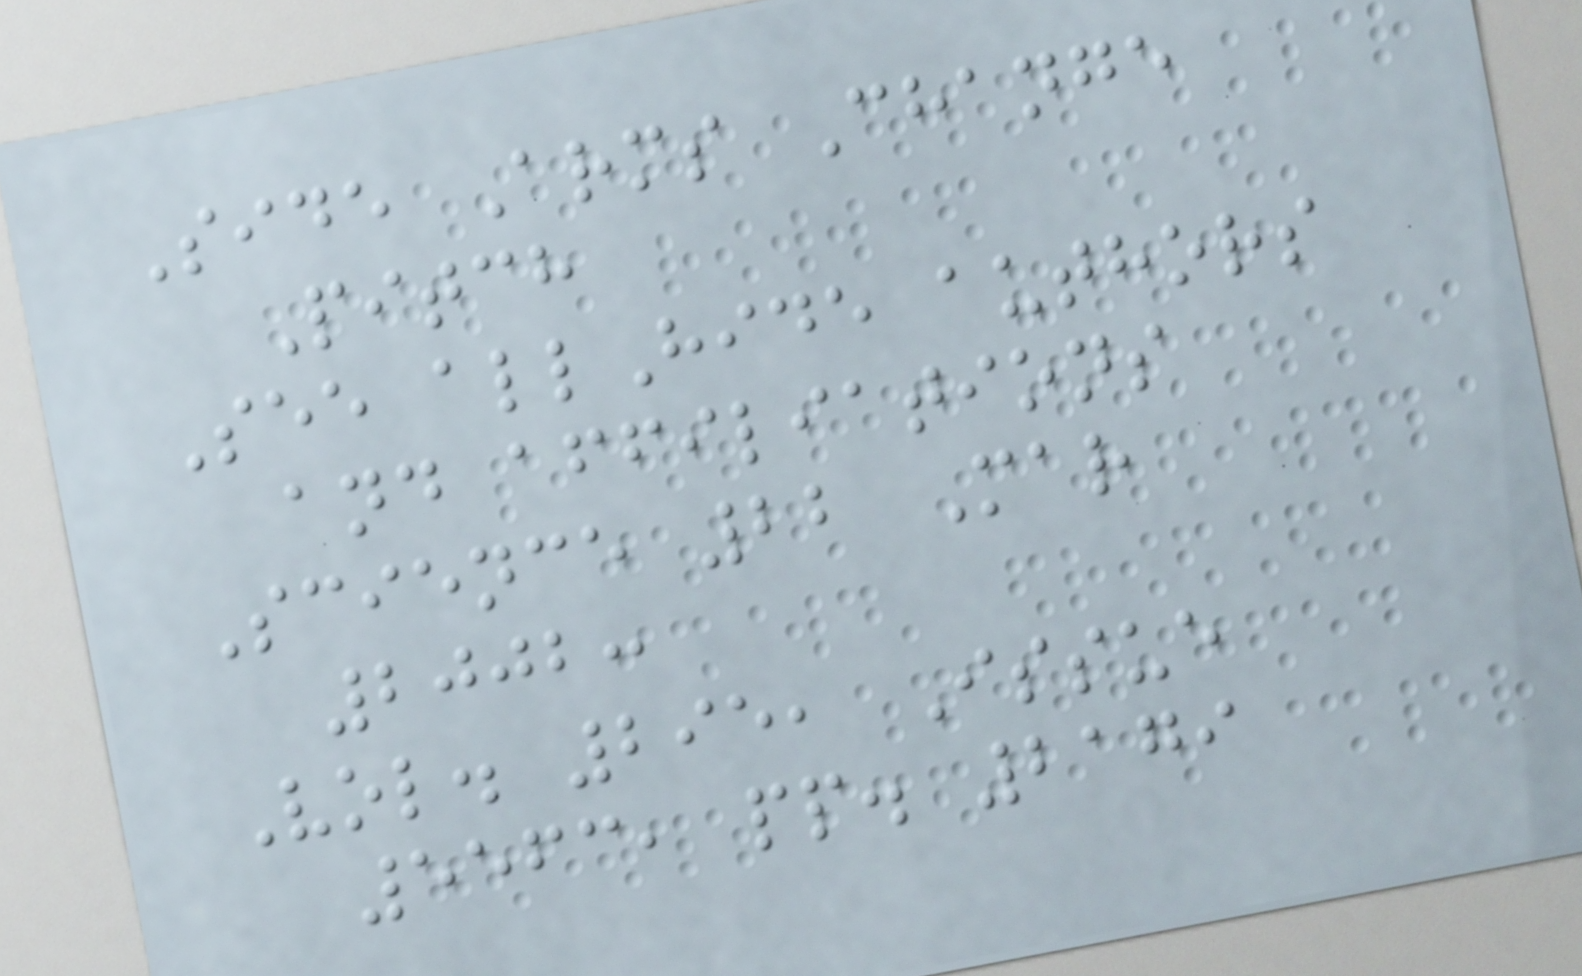Side Arms Change
Pitch
See allHide authors
and affiliations
Science 22 Mar
2002:
Vol. 295, Issue
5563, pp. 2179
